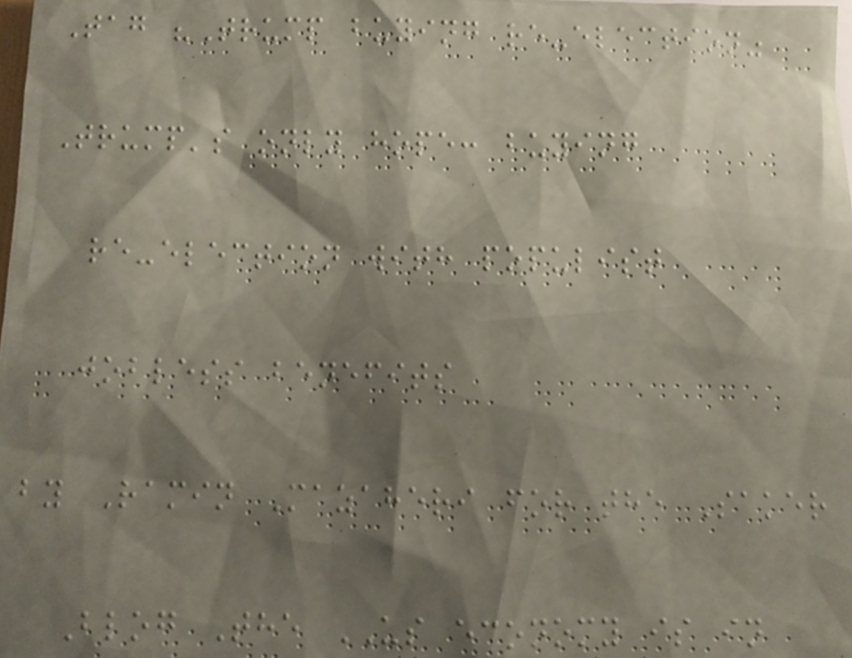Tag "Trump buying re-election"
Trump's only hope: buying
re-election with populist
jobless benefits
by Ramin Mazaheri for the Saker
Blog The US economy is in
